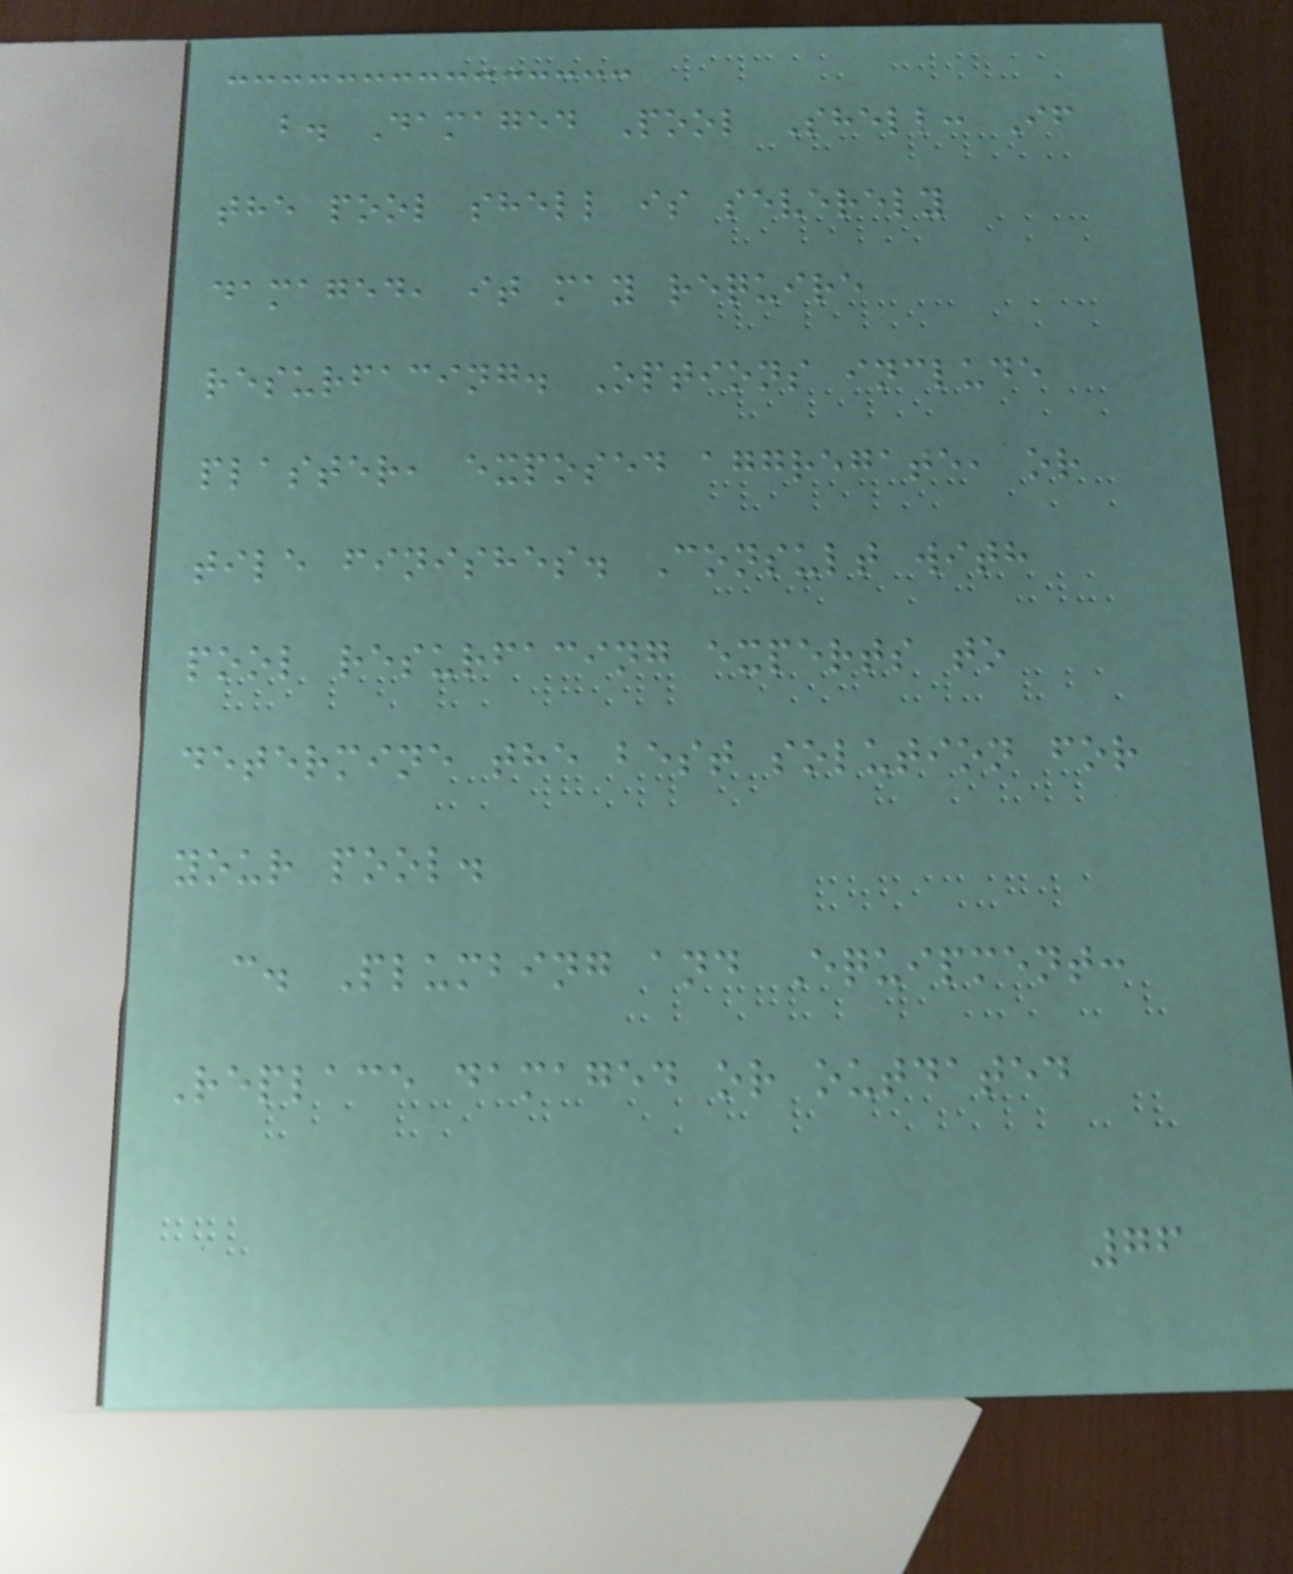b. Damaged Pool Shell: If
the pool shell is severely
damaged, it may require
resurfacing. Options include
plaster, exposed aggregate, or
tile finishes. Consult with
pool resurfacing experts to
determine the best solution for
your pool.
c. Plumbing and Equipment:
Replace damaged or outdated
76
